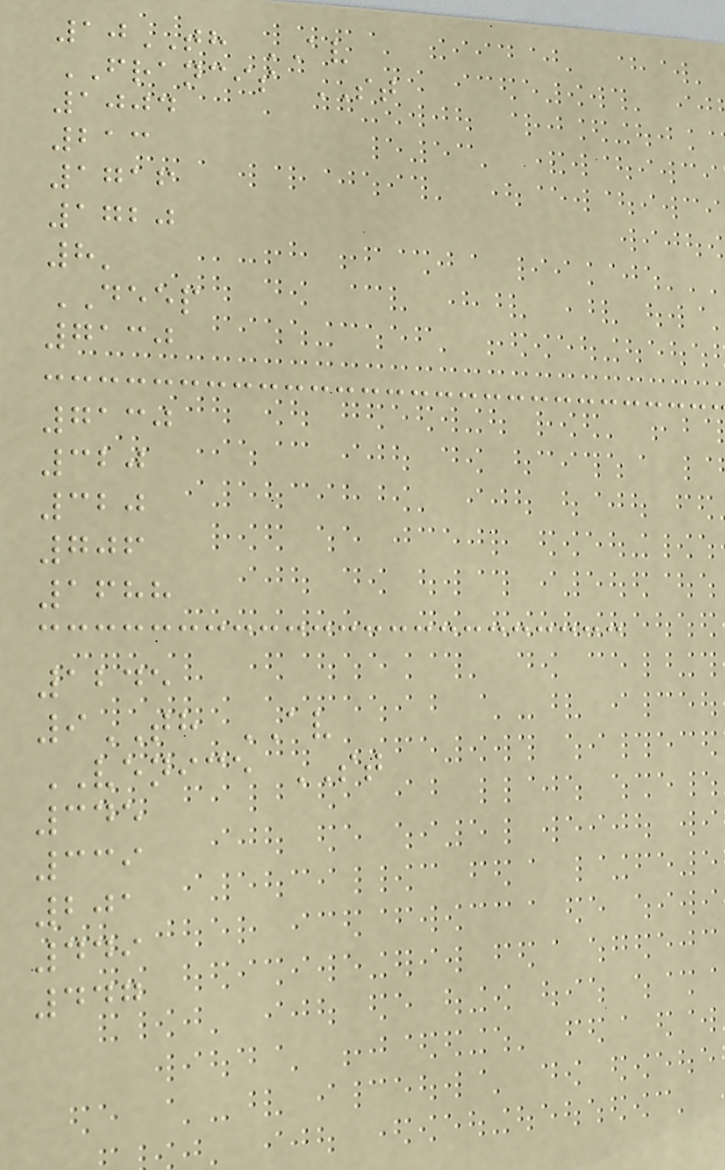10TH AV
FRANCIS ST
1004
213
1716
1720
8'
DEEP
7130
7130
320
320
706
1688
1245
9TH AV
VENICE ST
345
339
201
449
447
